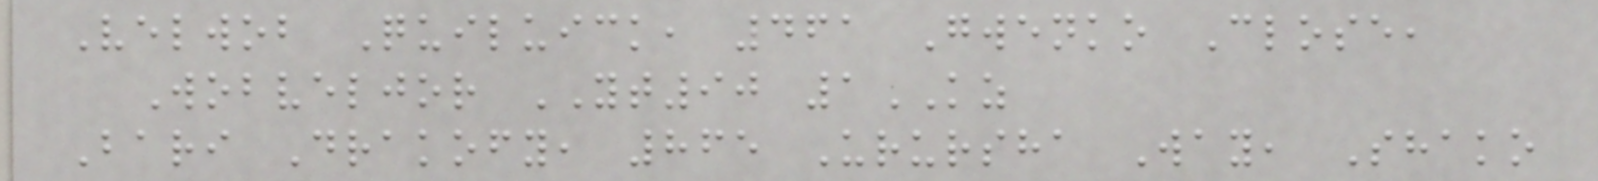Velwob Quiluick, 461 Gwenko Close,
Wobveljor YT90 1KZ
Bari Drakofy, 865 Urursha Way, Shako
